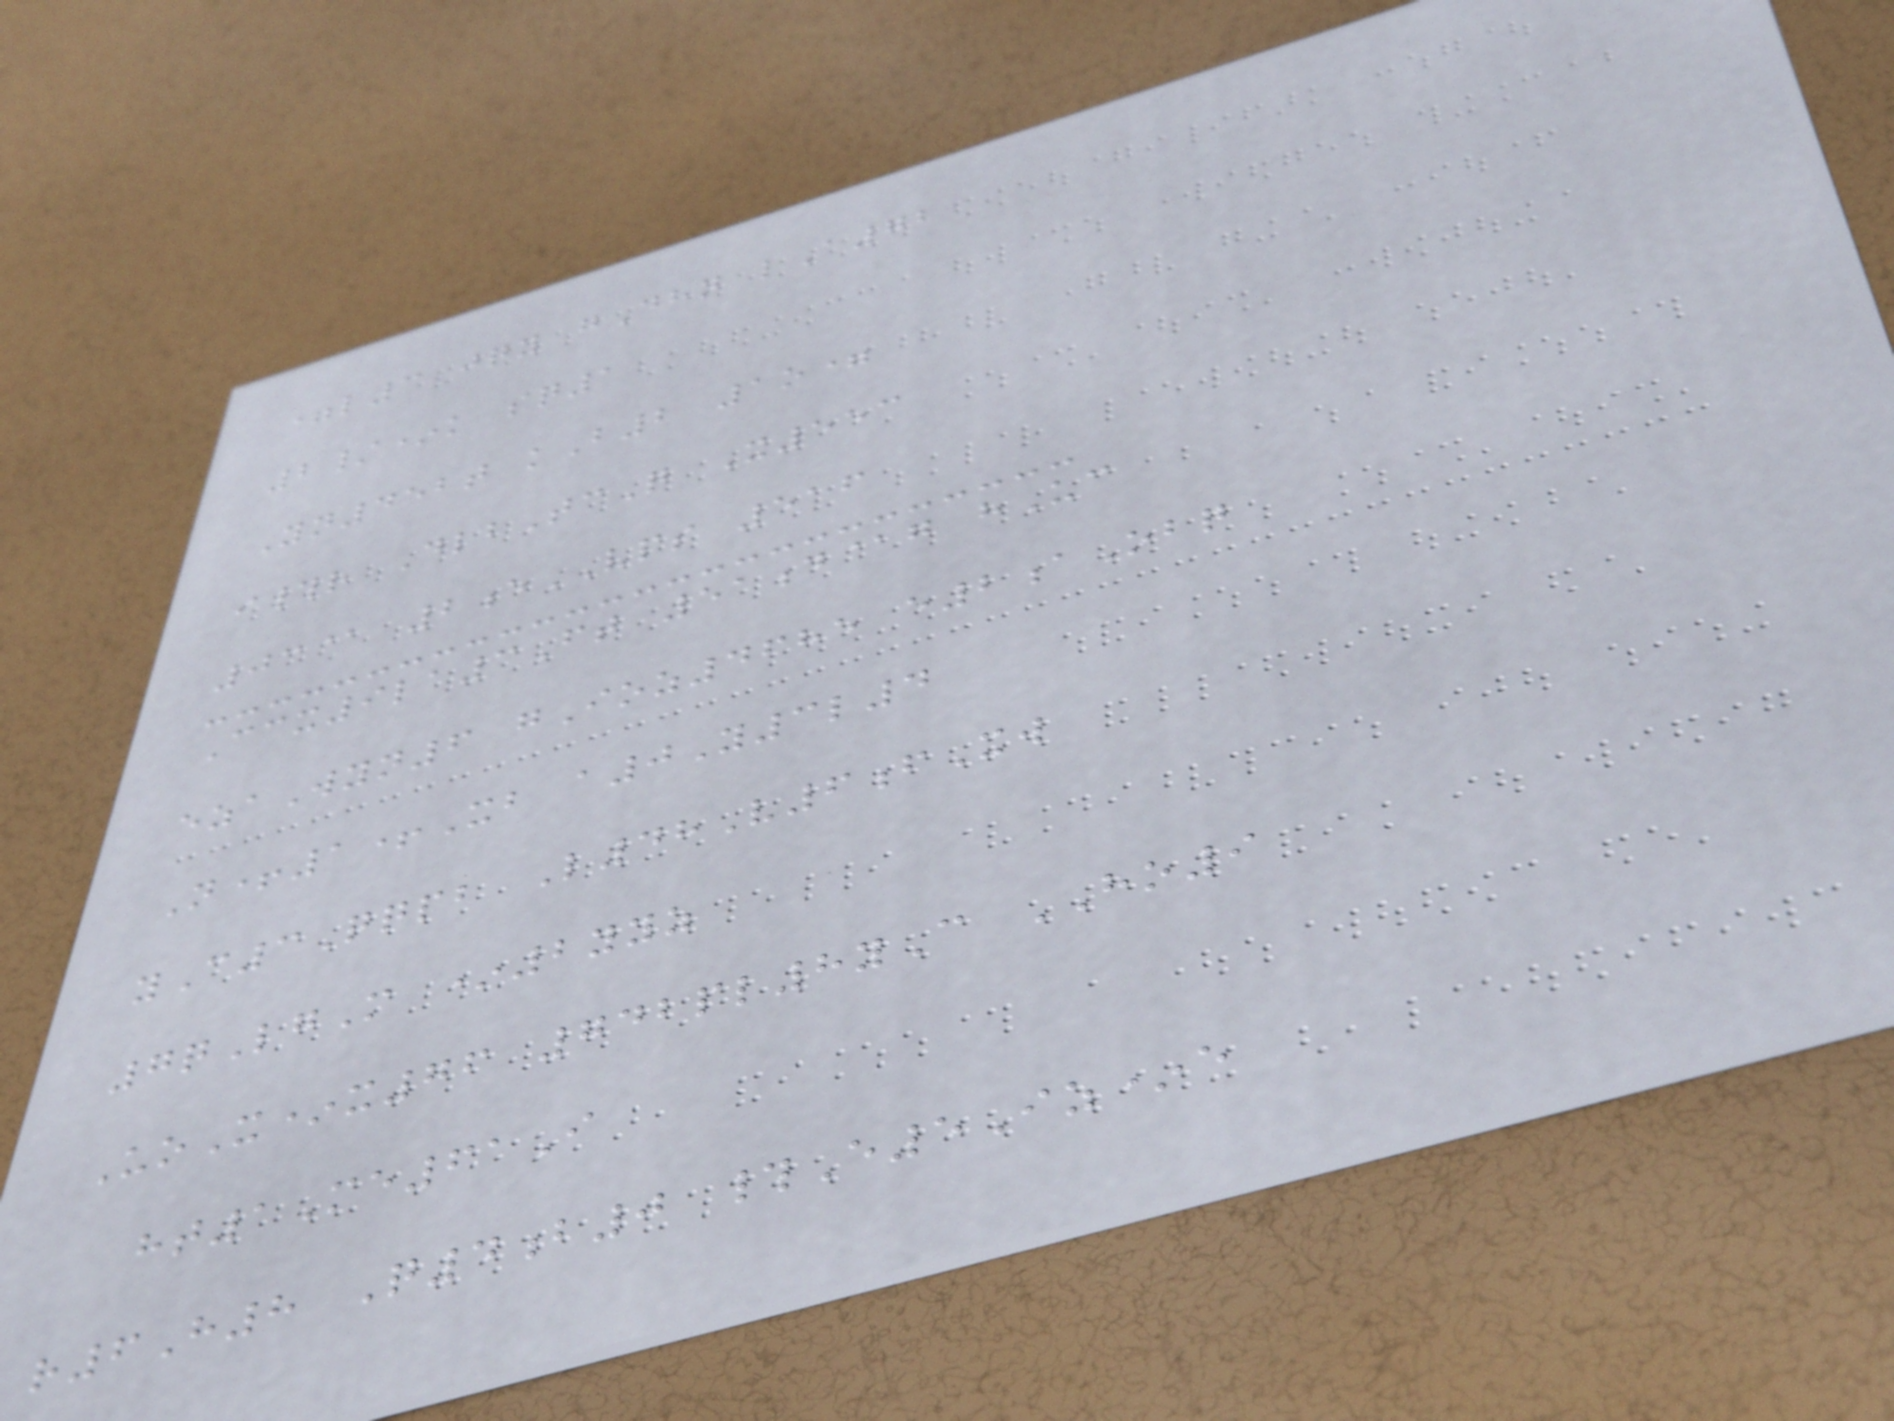=l3 jqy gDhn lA72
2/*k sq1
Yn452t kB2 1o=
i#r DlbTcQ X553
03@ 2eVPS 516
Ccx9la3Ft 51d@g hUc
ezaWyn6 gIoz4685 e2aObq
N+1+Xb a0Y3l4
yC3Qqpb L48V6fXw
7qLgM *2yyz
UoX*x76 742pl8yC HO9
ht1Me61I
r6H8 Q4b0 #E5Iz*e
